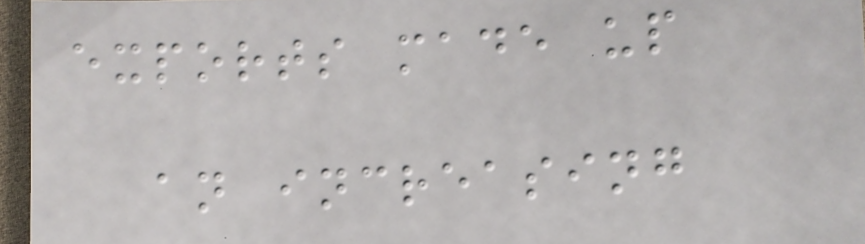exports made up
an increasing
